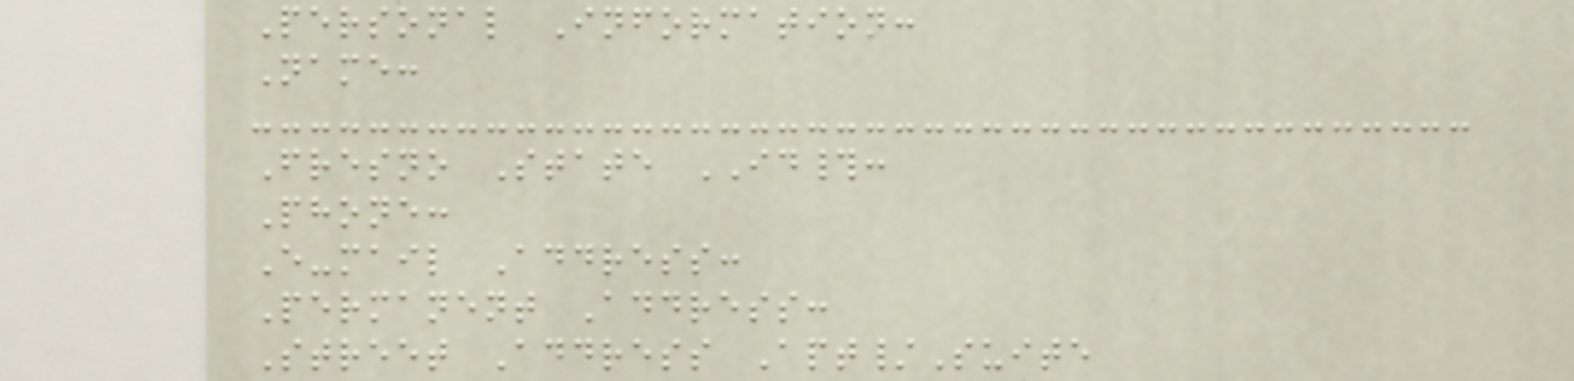Personal Information:
Name:
Fresno State ID#:
Phone:
E-mail Address:
Permanent Address:
Street Address Apt/Suite
